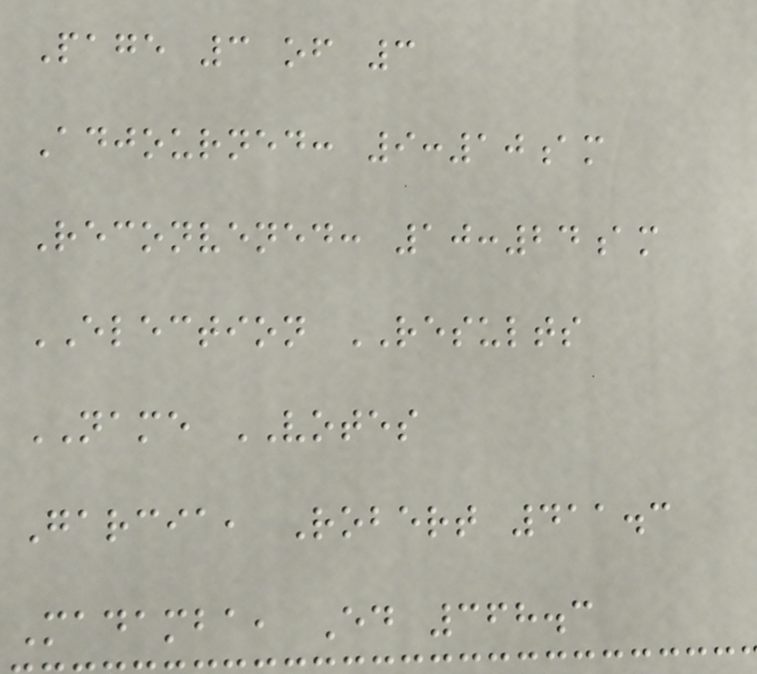Page 3 of 3
Adjourned: 9:10am
Reconvened: 10:24am
ELECTION RESULTS
NAME VOTES
Garcia, Robert 411.3
Madamba, Ed 368.3
